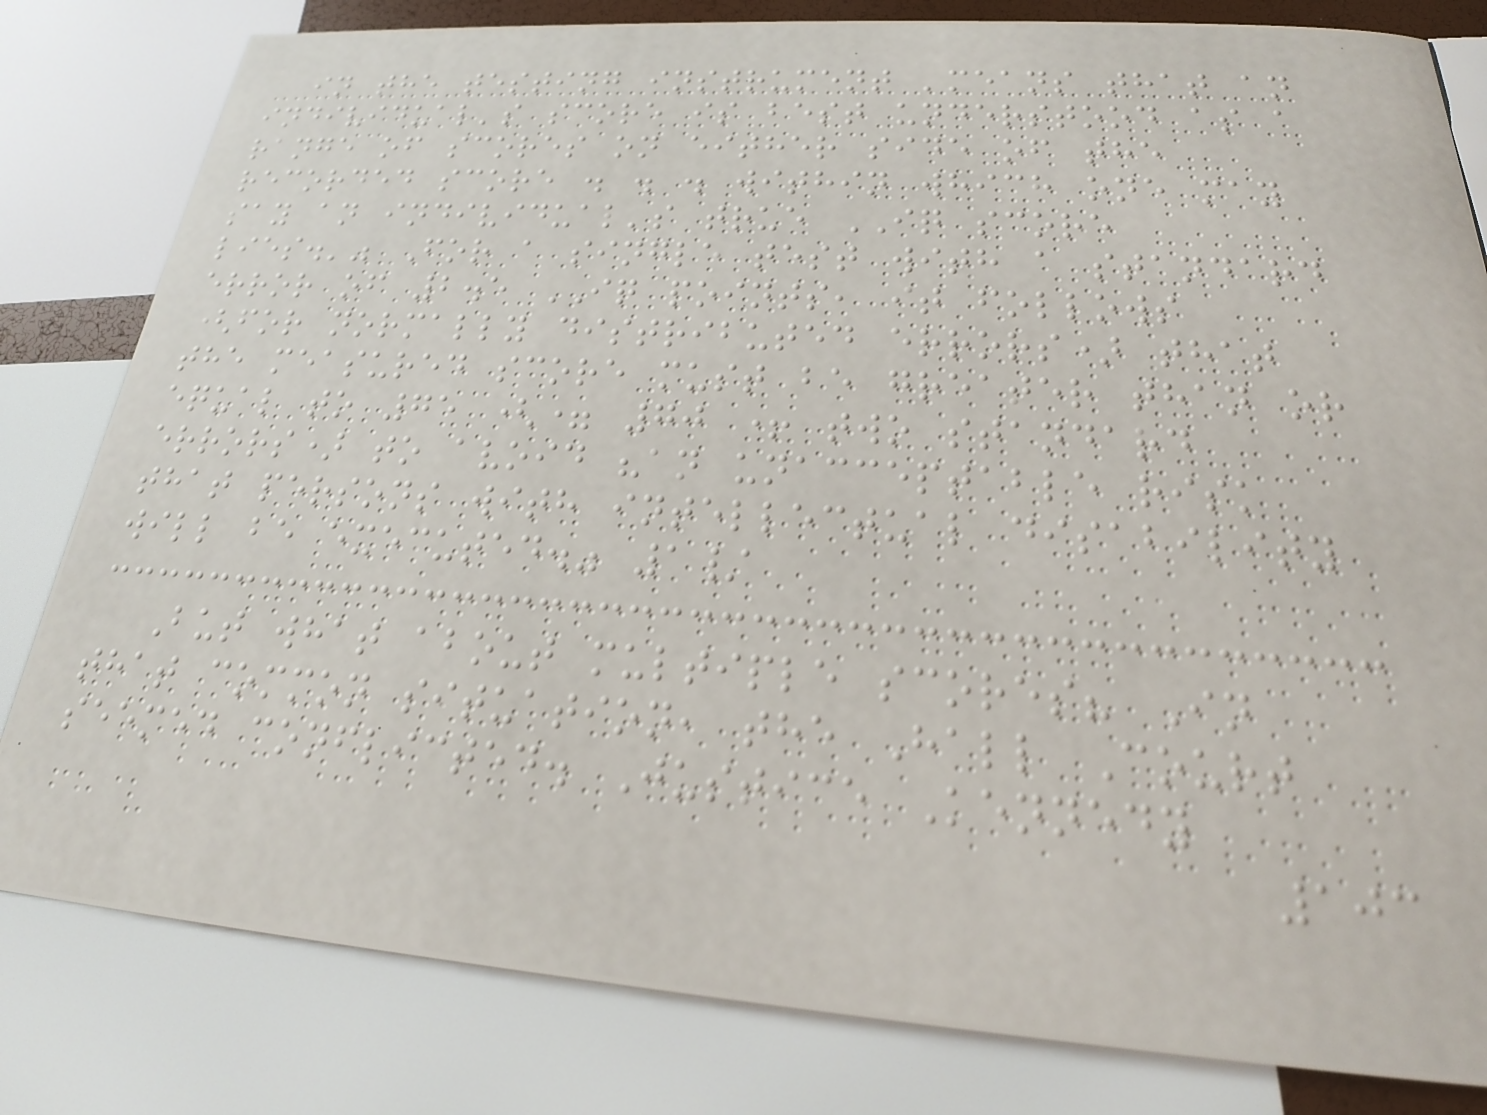in the testing instrument 'means that an
individual's score is best understood as a
range of scores on either side of the
recorded score . . . within which one may
say an individual's true IQ score
lies.'" For a single test with a standard
error of 2.5 IQ points, it follows
(for normally distributed errors) that
the measured score must be greater than or
equal to 75 (= 70 + two standard
errors) to avoid "an unacceptable risk
that persons with intellectual disability
will be executed." 1/
But what about multiple scores? In
that common situation, the Hall Court
seemed conflicted. Justice Kennedy
103
